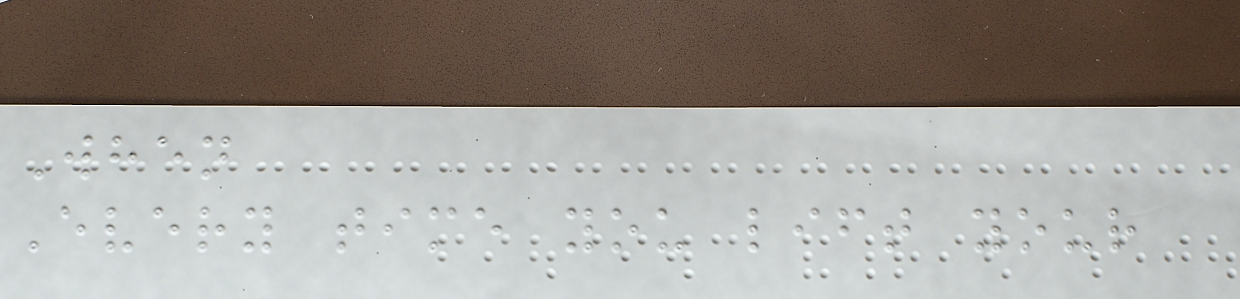When
Every time you lift your
